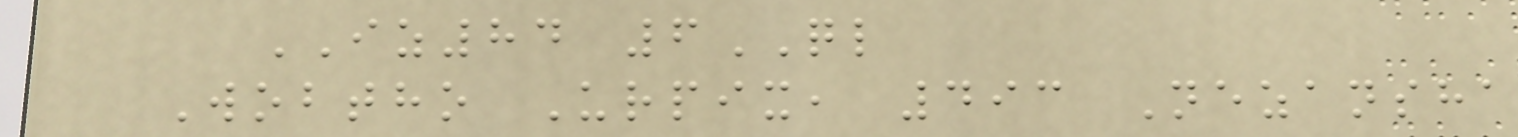IZ84 6QL
Wobtho Urpix, 493 Nezansha
